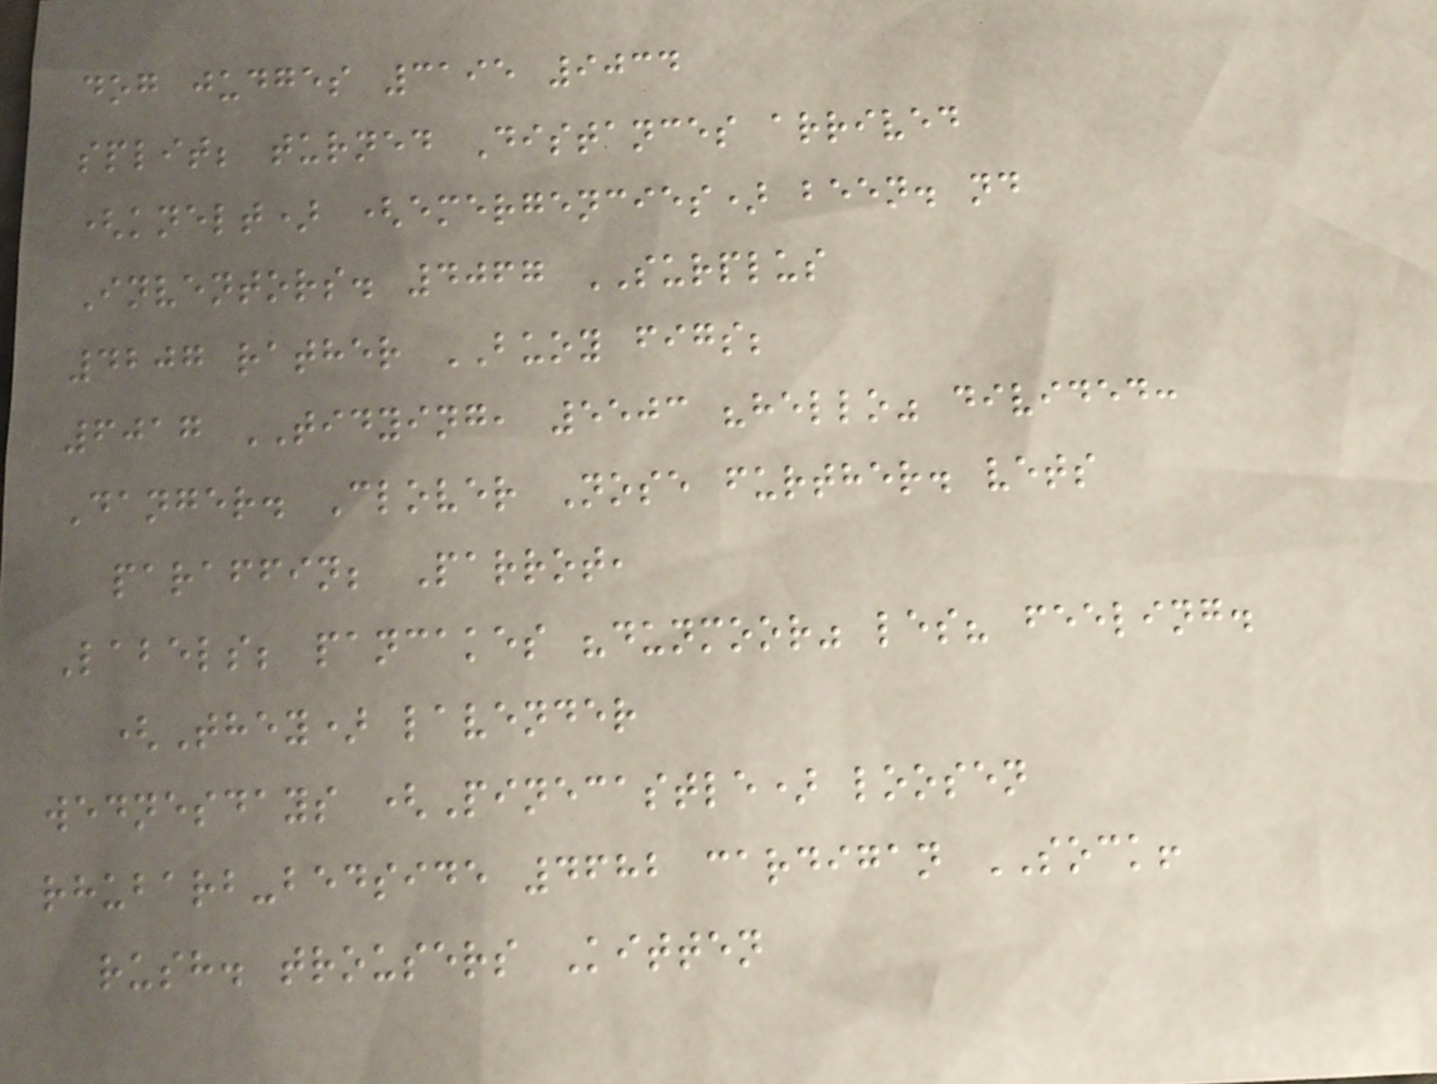dog judges 3195 9034
split; turned Distances arrived
(knelt) (emergencies) been. nd
Inventors. 4067 SURPLUS
4207 rather BUOY figs;
6017 TIDYING, 5503 "hello" divided:
Danger. Clover Nose further. vets
paraffin; Parrot,
Labels; pancakes "dunmoor" les? feeling.
(They) lavender
wednesdays (Pinecastle) loosen
rhubarb-bedside 4682 cardigan SOCK!
rush. trousers Kitten
